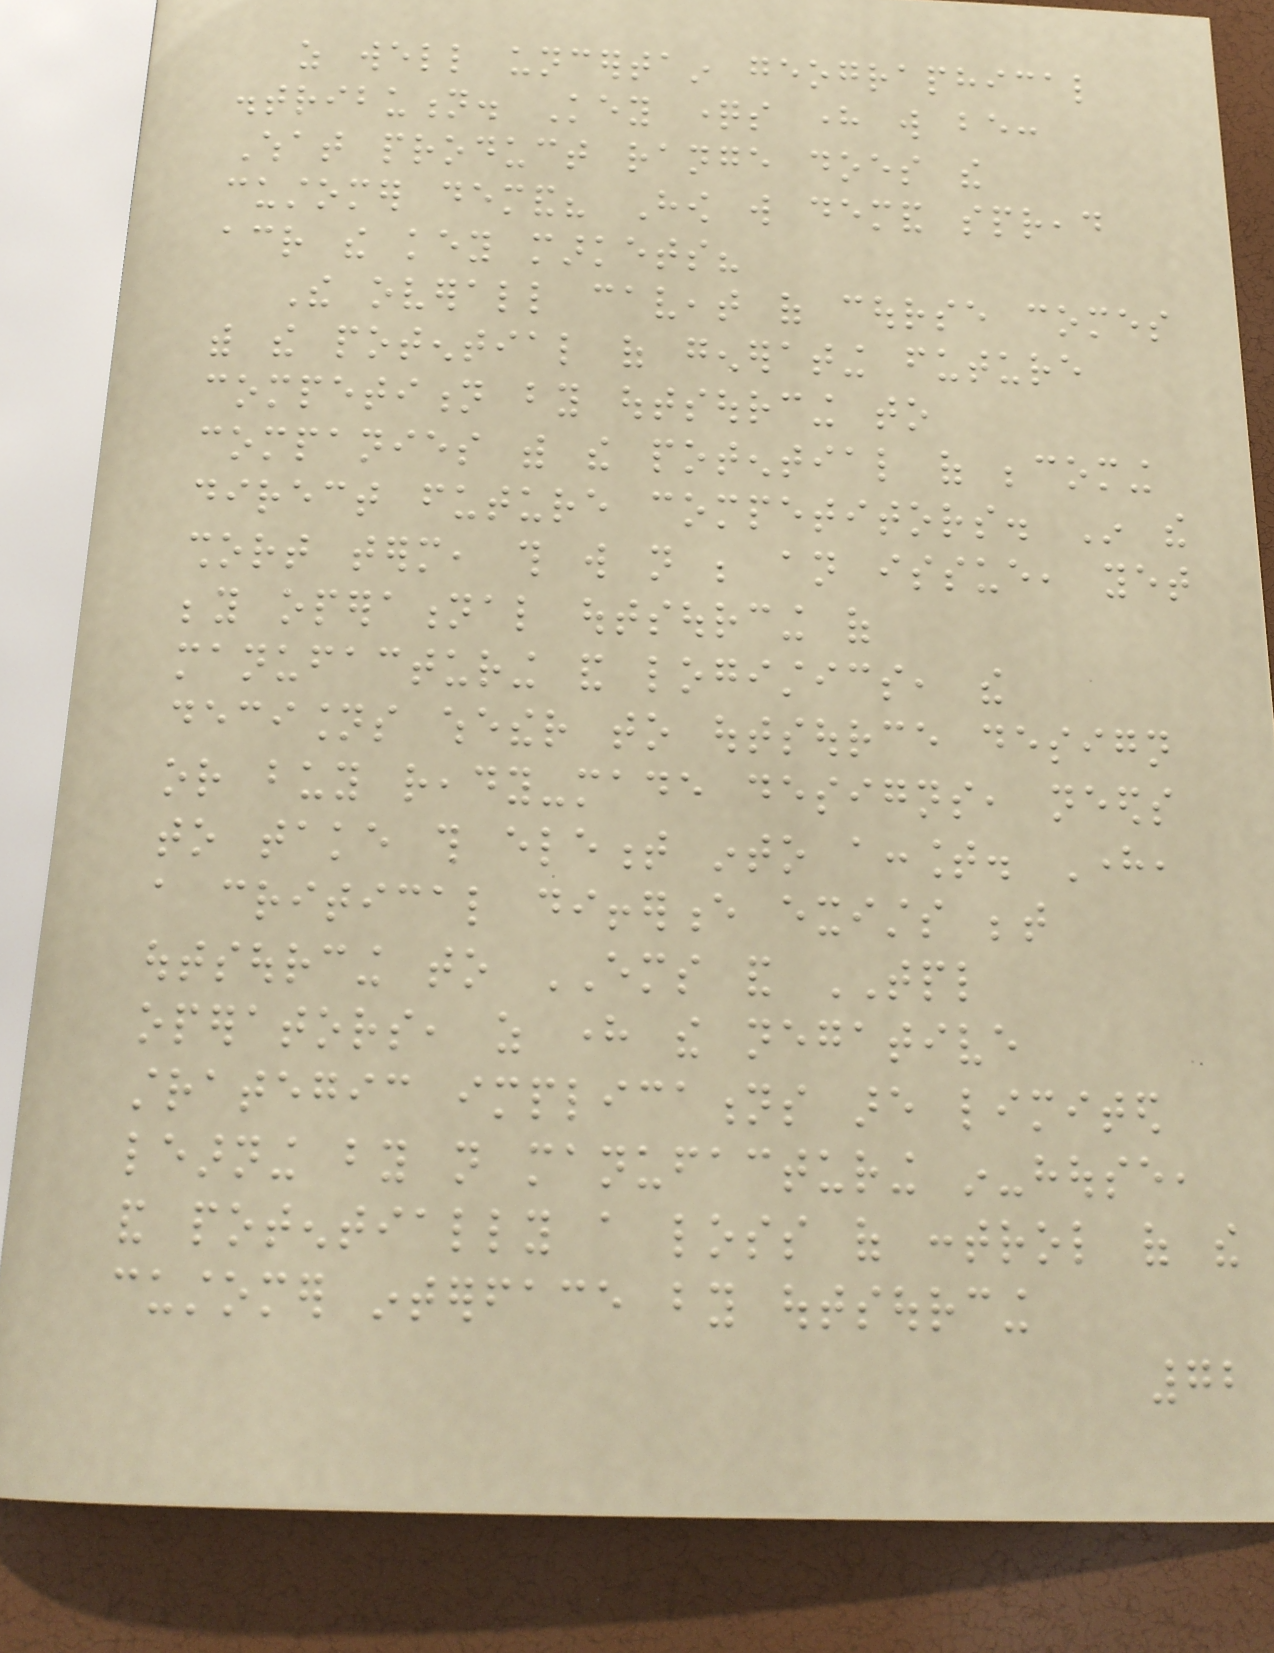as well uncertain geographical
distribution. Key questions here will be:
What product range does the
customer demand? How will demand spread
across the key markets?
The overall caveat of course comes
with the potential of generating future
competition by outsourcing to
companies with the potential of becoming
direct future competitors. In the
short term, this will not be an issue, yet
beyond operational outsourcing of
manufacturing and logistics, the
decisions whether to outsource design
or buy ready-made designs, needs
to take this element into account. Here,
a critical difference exists between
outsourcing to EMS and TPL
operators, as here the negative
strategic implications are limited
learning by not manufacturing in-house,
and potentially a loss of control of the
customer interface by outsourcing
72
